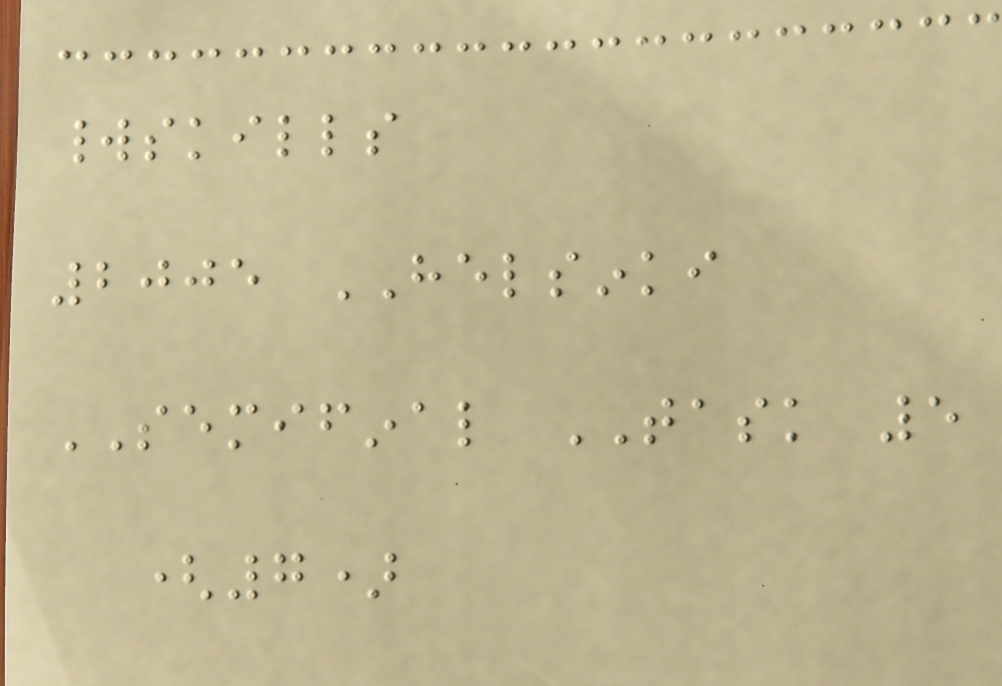worldskills
2005 HELSINKI
SEMIFINAL TASK 5
(7)
